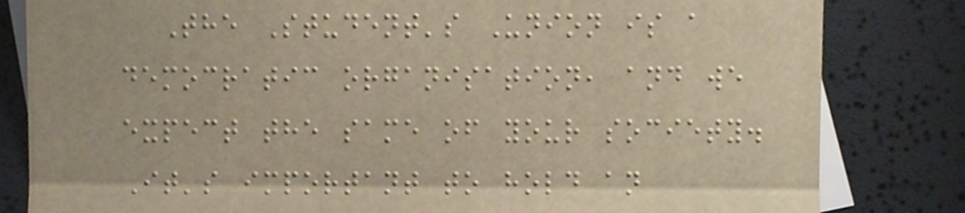The Student's Union is a
democratic organisation, and we
expect the same of your society.
It's important to hold an
